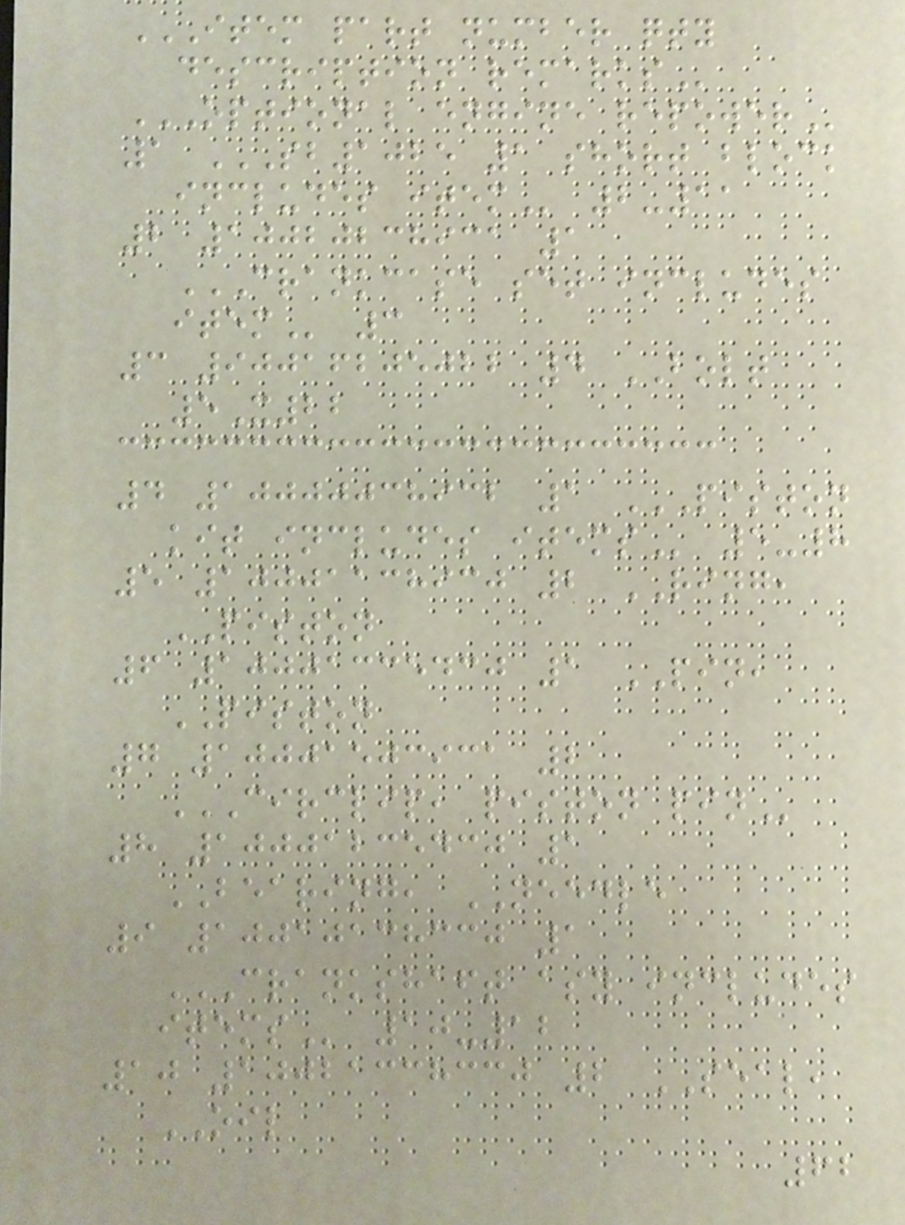ITEM PART NUMBER QTY
DESCRIPTION REMARKS
OPTIONAL ENGINE REPOWER
1 SB1025 1 SHORT BLOCK
INCLUDES ITEM 2-11
2 10020238931 1
CRANKCASE SET INCLUDES
ITEM 3
3 90016205022 4 BOLT
5X22
4 10000038932 1 PISTON
KIT INCLUDES ITEMS 5-8
5 10001138930 2 RING,
PISTON
6 10001335430 1 PIN,
PISTON
7 10001503931 2
CIRCLIP, PISTON PIN
8 10001235430 1
BEARING, NEEDLE
9 10010138330 1
CRANKSHAFT ASY INCLUDES
ITEMS 10-12
10 10021338330 2 SEAL,
OIL
62
